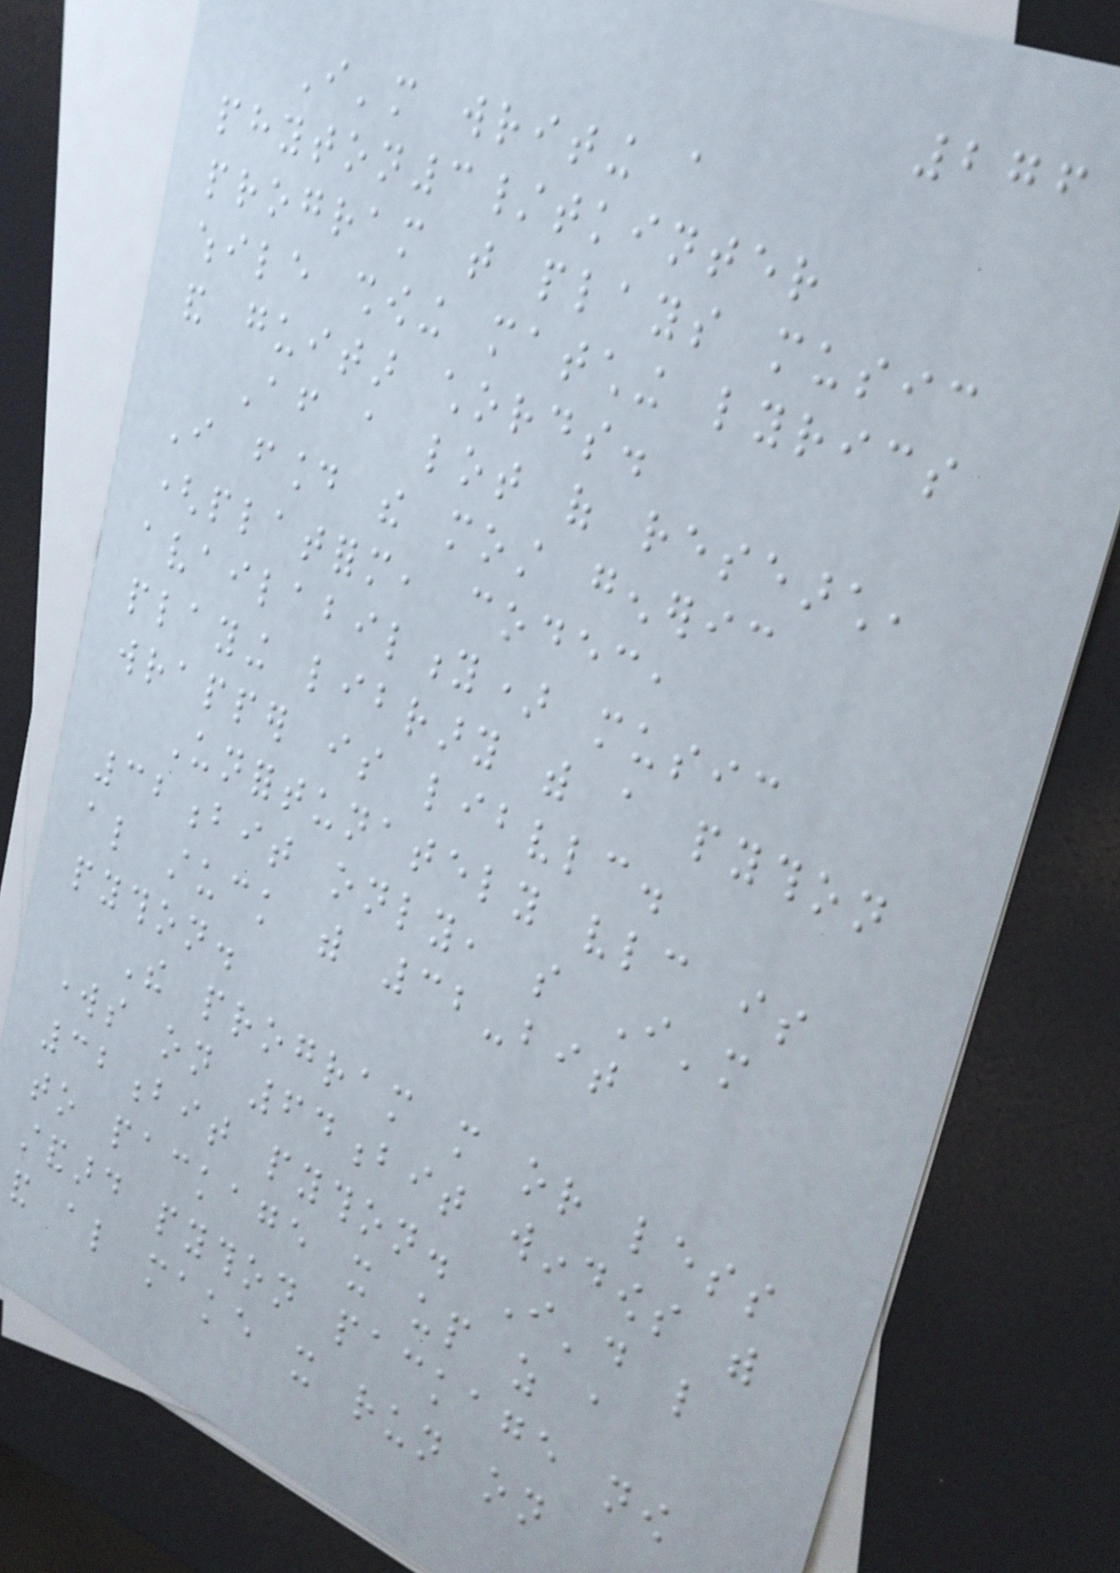276
I'm writing a
phyton3/tkinter
program that plays music
while showing matching lyrics
and guitar chords.
After a lot of research,
I found the most generic
(platform, codec,
availability) music
playing library with a python
wrapper is libvlc.
Unfortunately vlc is
32bit only, so I'm
also stuck with 32-bit
python.
The program more or less
works on 64bit windows with
32bit python. I'd like
to package it up as a
standard python package now
and also make it run on
